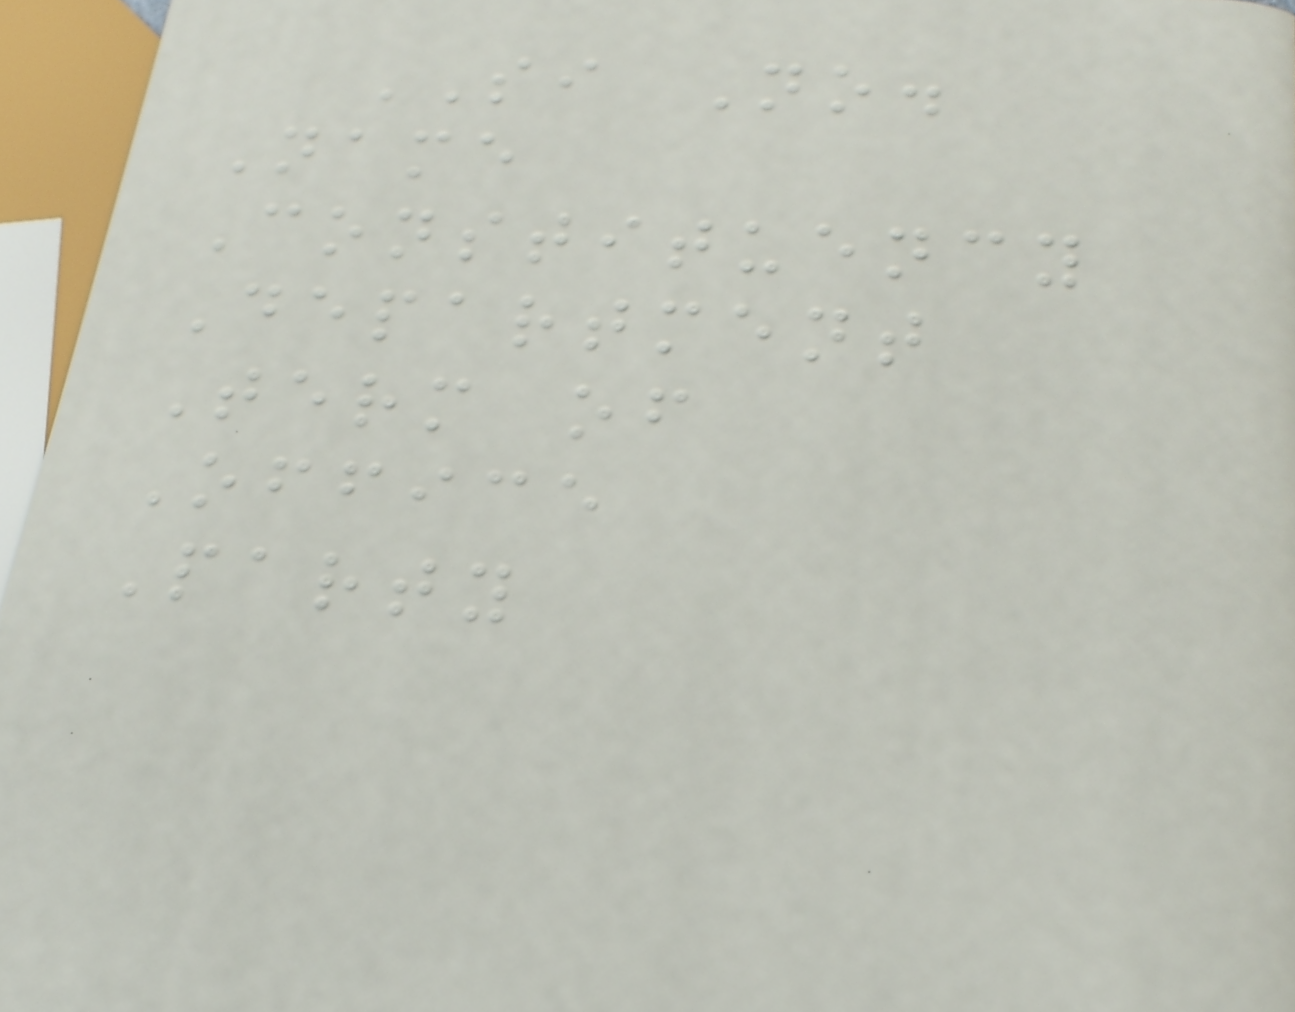SI No.
Name
Constituency
Department
Term of
Office
Party
